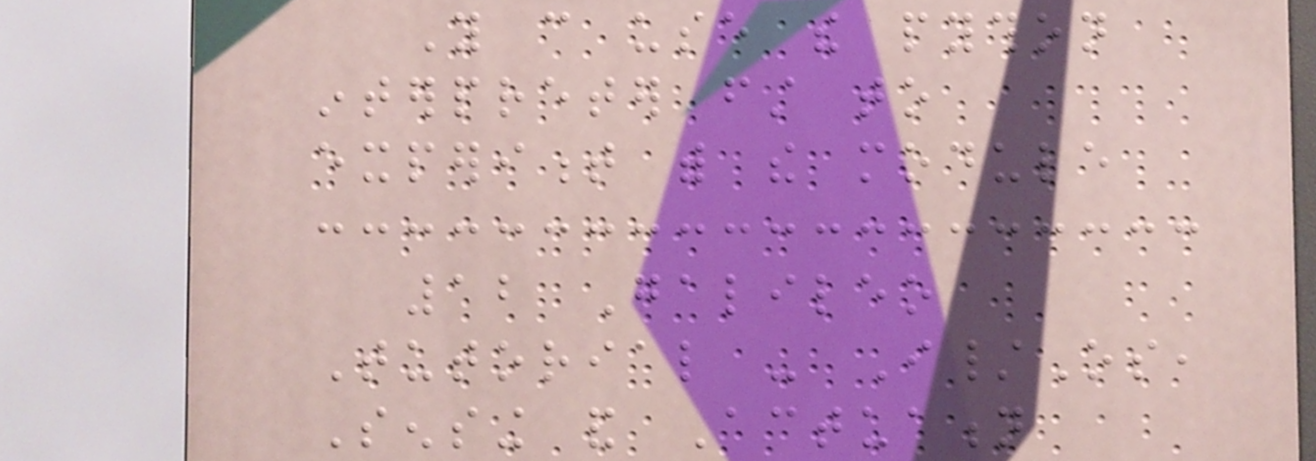You can use the python
interpreter first to
experiment with the module
12 Galileo
Tutorial - I/Os,
Sensing and Actuation
